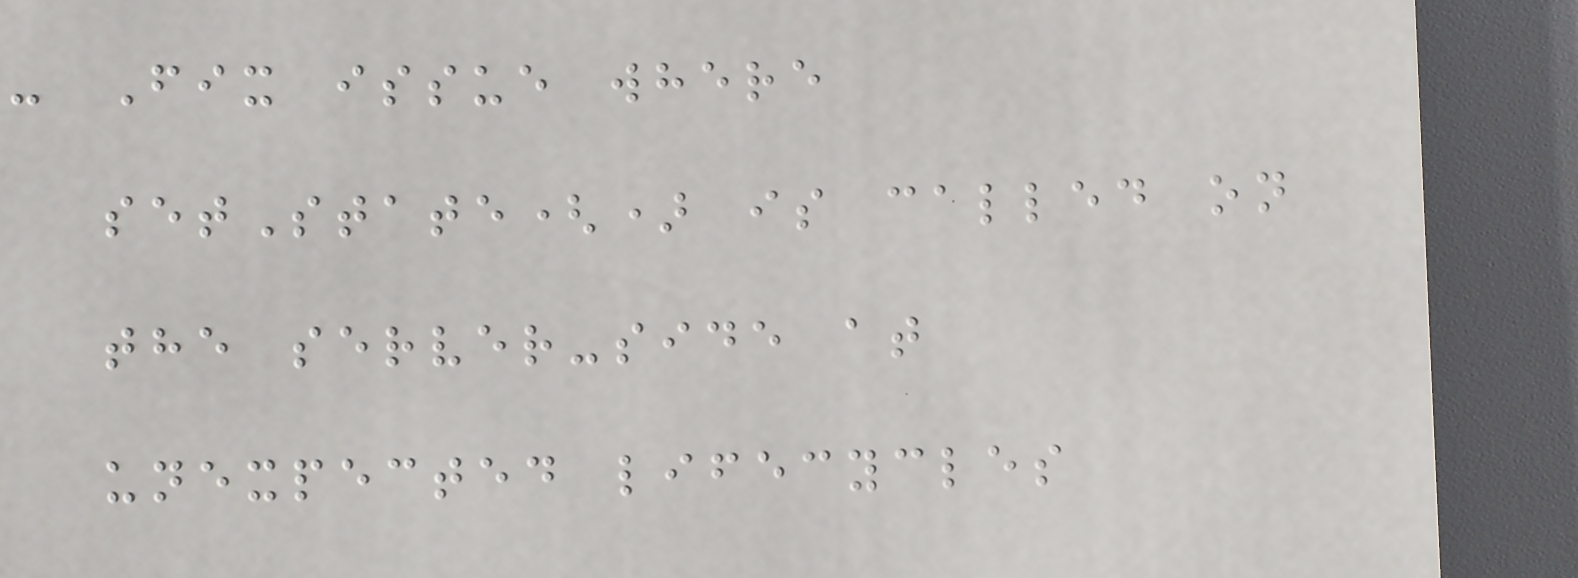- Fix issue where
setState() is called on
the server-side at
unexpected lifecycles
